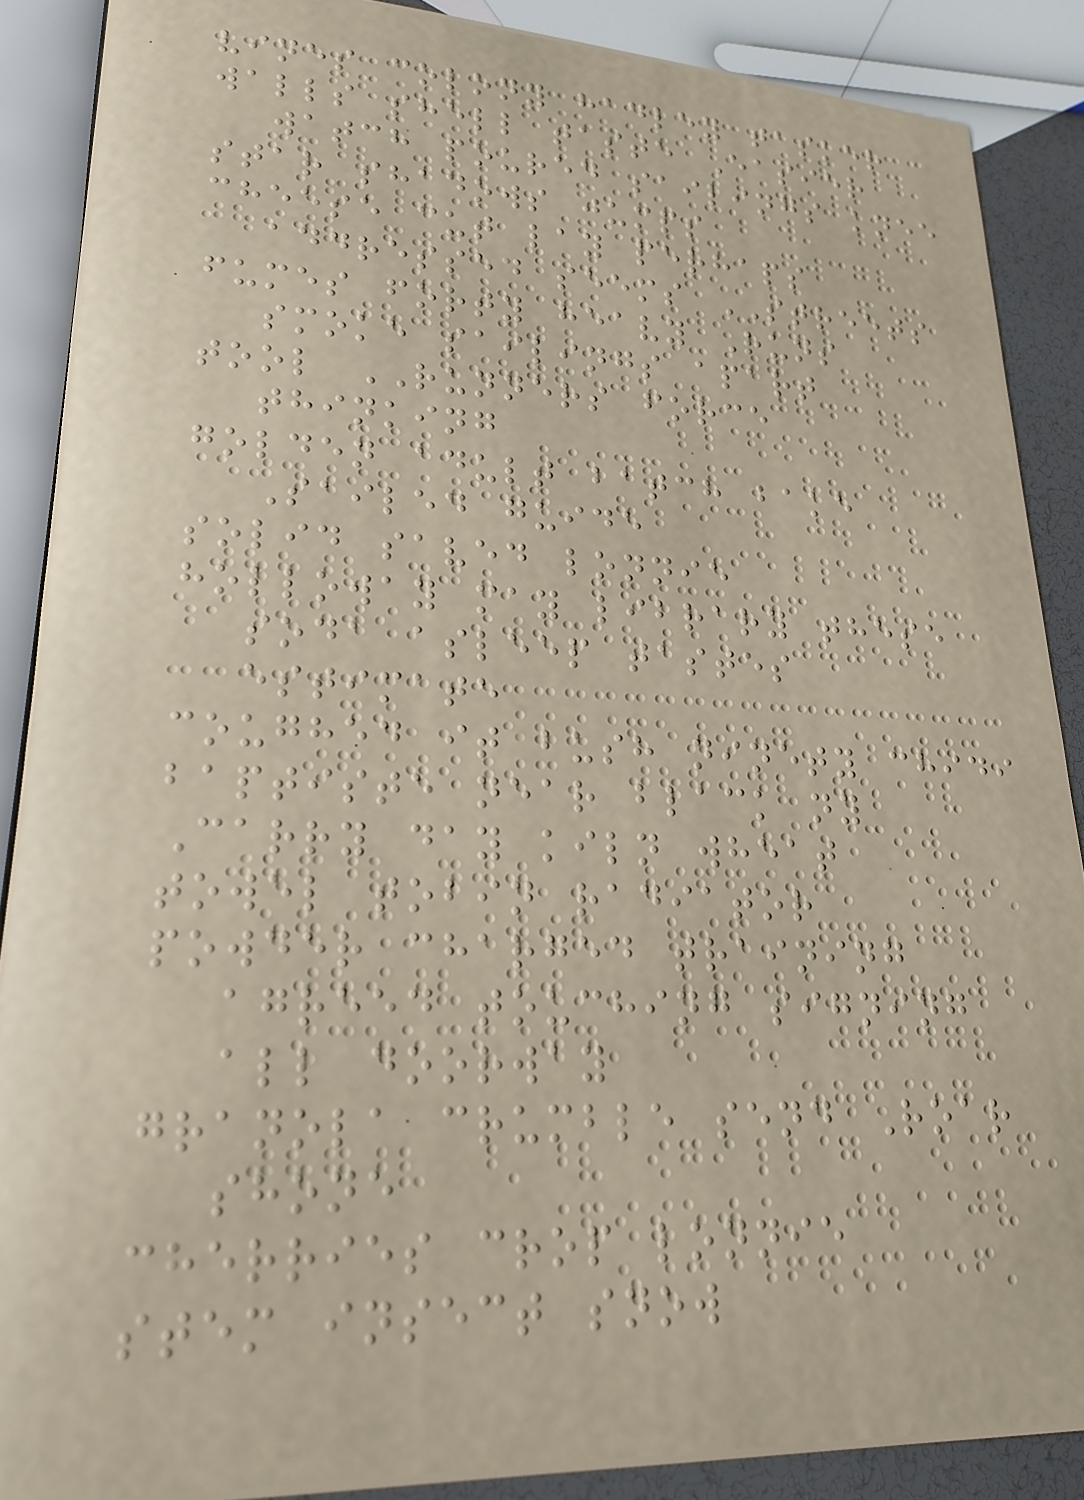vines colony hadley tasker
walls shell taste Easier
watch poured sailings knee
star shadows jumps
cheese cut lay perhaps
addressed seems STREETS
fumes forty heavy Runs
smoke sailings apart
tool RUNNERS force
thinking
golden adult batch bake
Sailed guide
solid saved lonnie
holloway may library these
soda asleep tastes
estimate
coughed it bush ninety chidi
baptiste near black ny
Carry day kiln wheat
towel tobin radiator
powder charged training
agreed touching signing
all doorway
granola crumble send Roar
shone
cherries crop lonnie
stem insect snow
